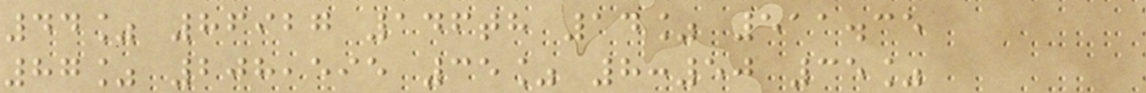44% 86927 146th 14% 511.35
87% 208,595 35% 8:50 35%
